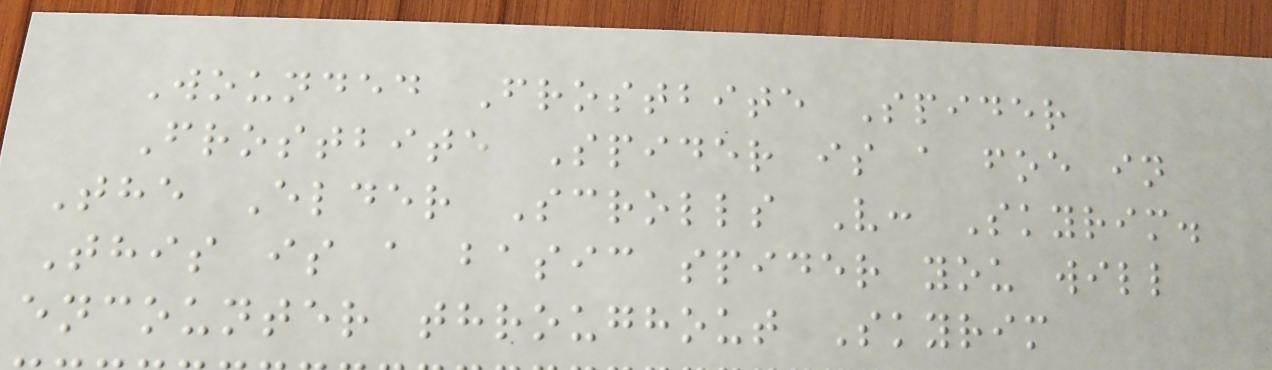Wounded Frostbite Spider
Frostbite Spider is a foe in
The Elder Scrolls V: Skyrim.
This is a basic spider you will
encounter throughout Skyrim
